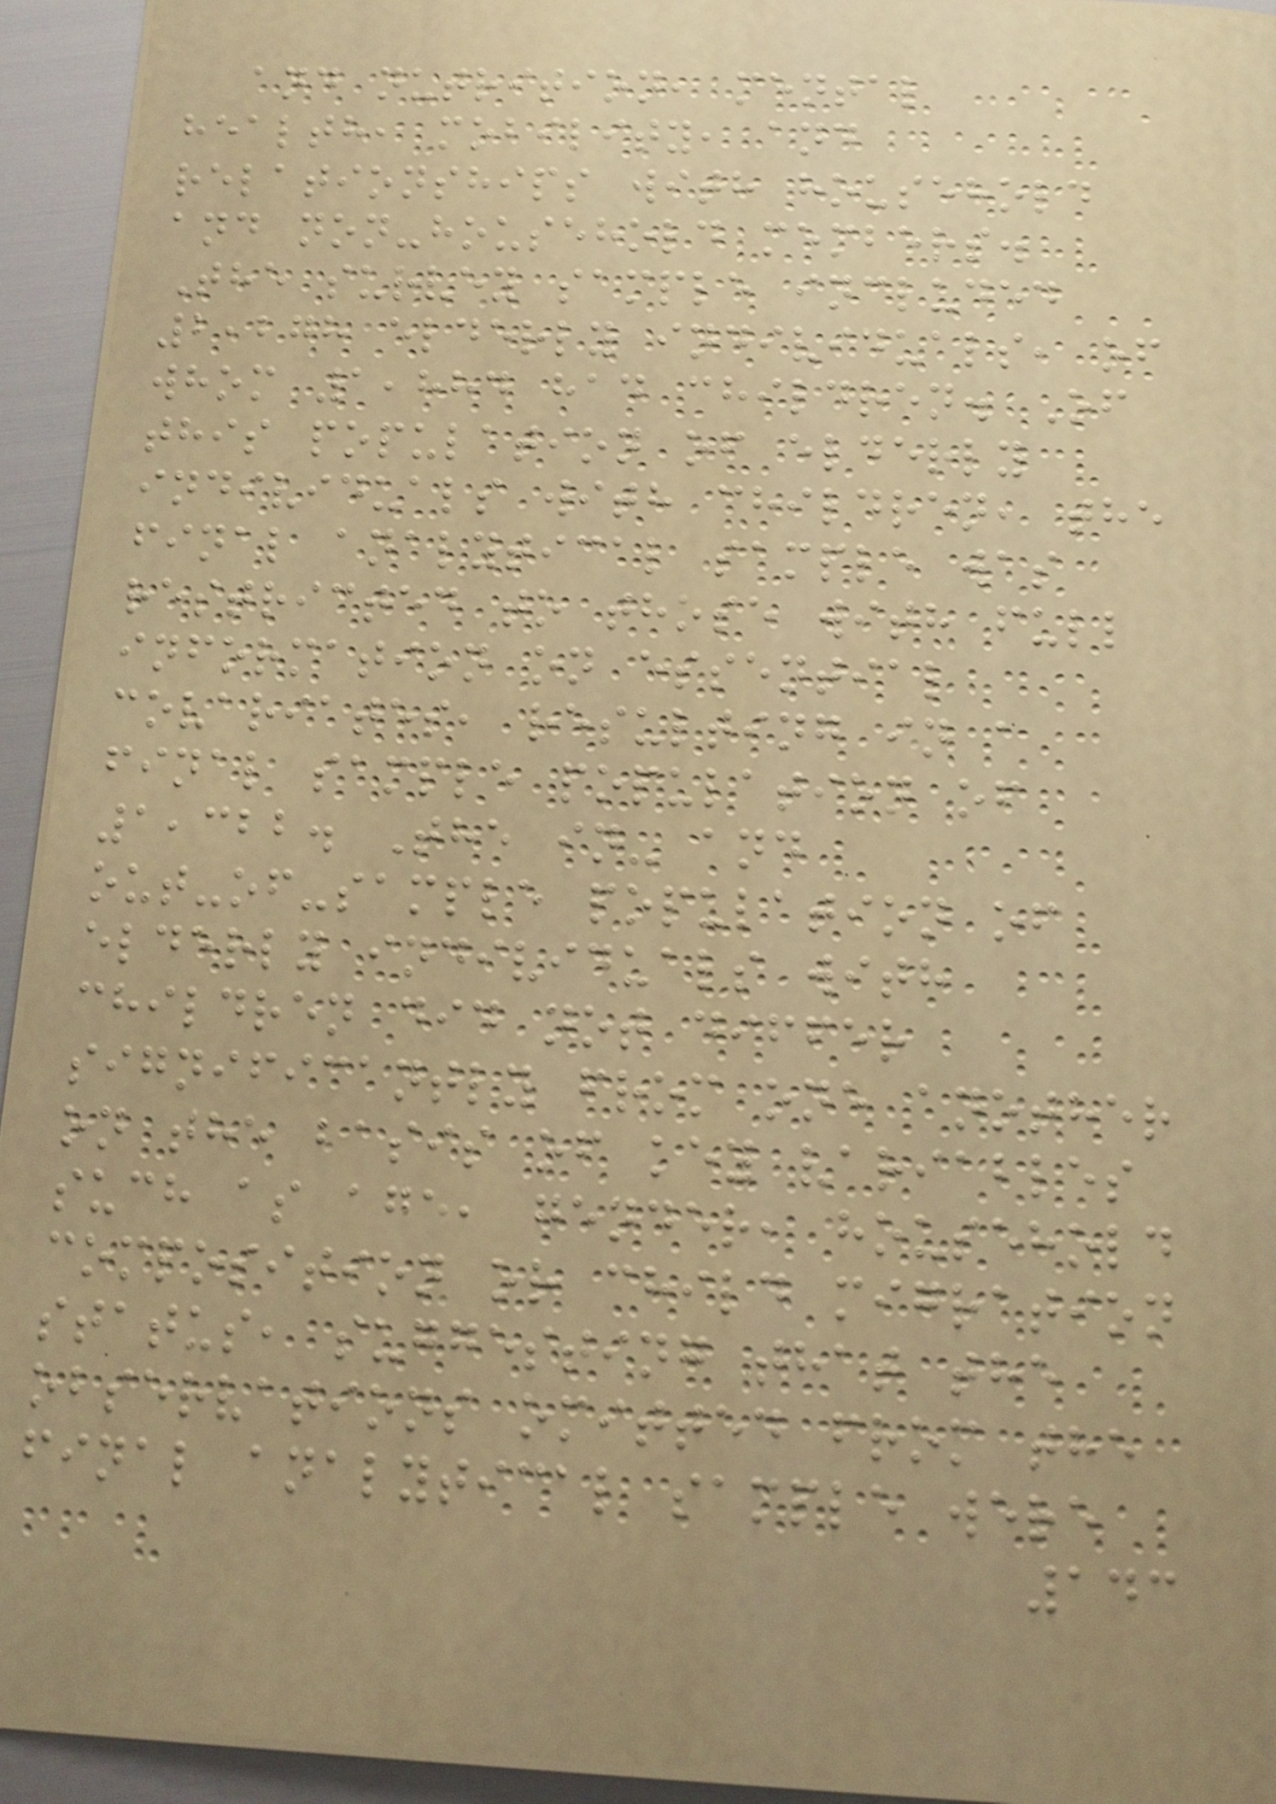and nutrition, mental
health, mobility, and
relationships with household
and non-household members.
The survey sample included
2,278 elderly individuals, of
whom 1,884 had children. Of
this population of elderly
individuals with children, the
final analytical sample was
restricted to those with full
information on essential
covariates, resulting in a
final sample population of
1,322. The in- and
out-of-sample population of
elderly individuals with
children did not differ
significantly from one another
on the basis of key variables
such as age, gender, household
composition or child migration
status, suggesting that the
observations omitted from the
final analytical sample were
143
